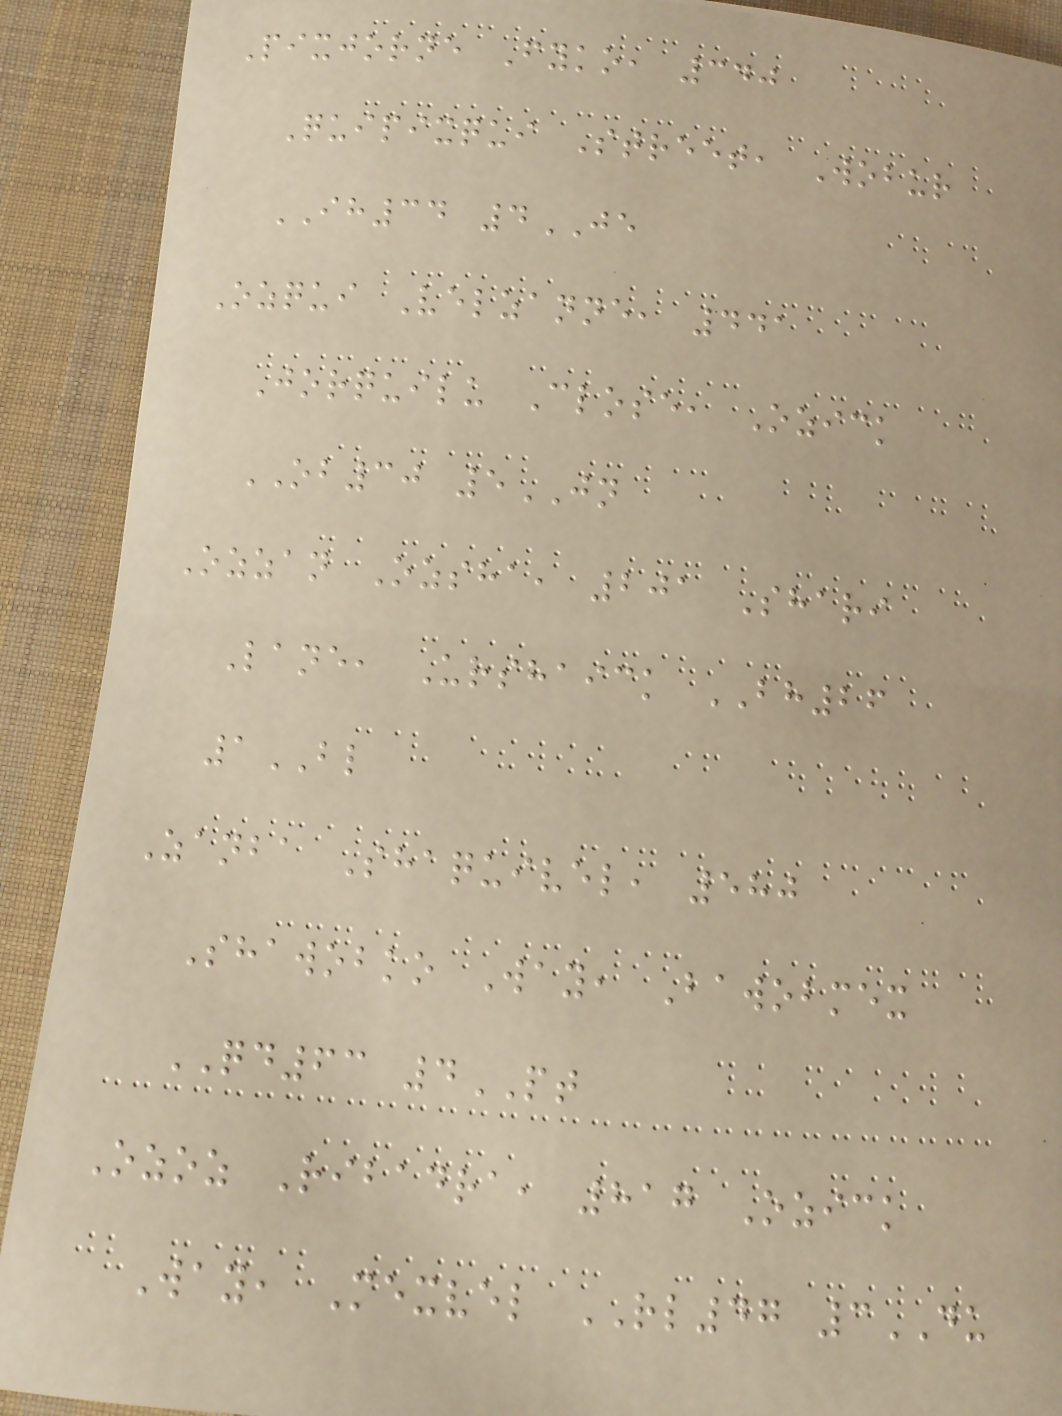Pixjorne Fyko, 340
Quipixqui Street, Wobur
IH34 4JE
Ozqui Velzanne, 441
Jorquilu Close, Ozick
OB30 5JN
Ozzan Ozsha, 201 Shari
Lane, Urshaick BH26
1BL
Zanba Shaquivel, 580
Shawobko Way, Bawobmex
QD63 4PT
Ozoz Ribadra, 817 Ozick
Way, Mexvel RL47 3DU
